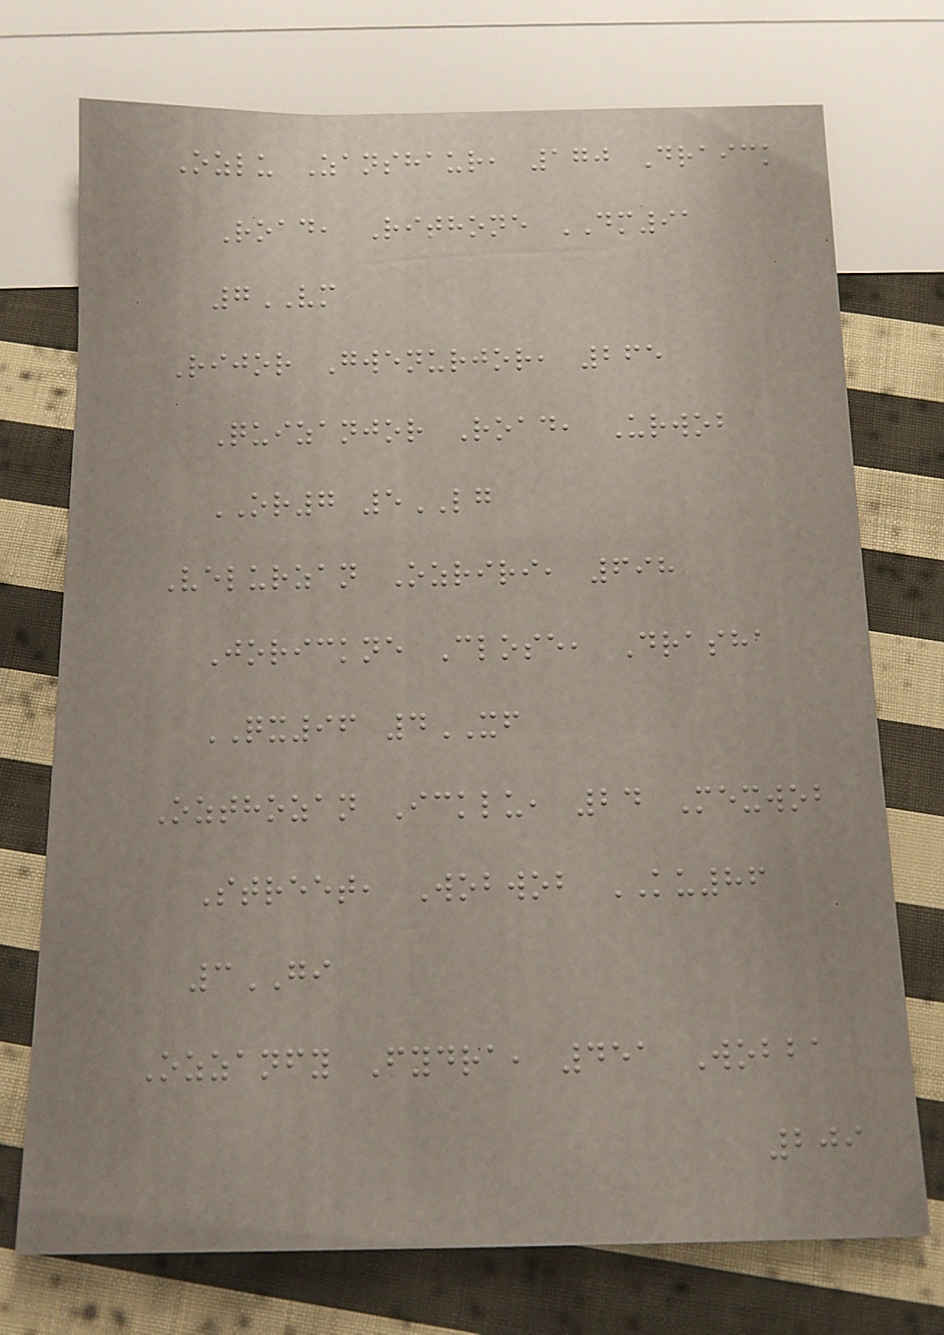Ozlu Zanshaur, 170 Draick
Road, Rithone DM91
7VM
Rijor Gwenurjor, 265
Quizanjor Road, Urwob
OR7 5LG
Velurzan Ozriri, 698
Jorickne Close, Drasha
QX96 4XF
Ozthozan Icklu, 24 Mexwob
Street, Wobwob KU86
3GI
Ozzanfy Fydra, 451 Wobba
209
